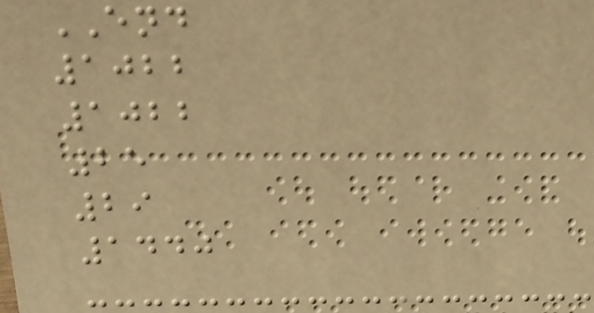END
1022
1022
25
29
1440
